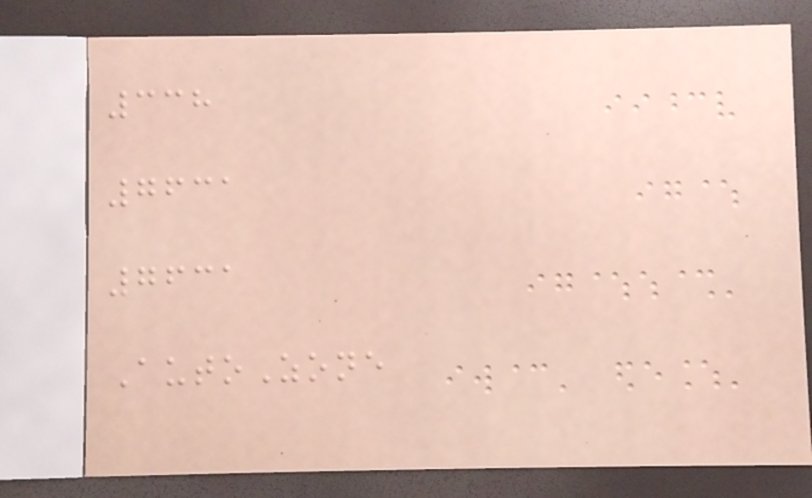338
7631
7631
AutoZone
